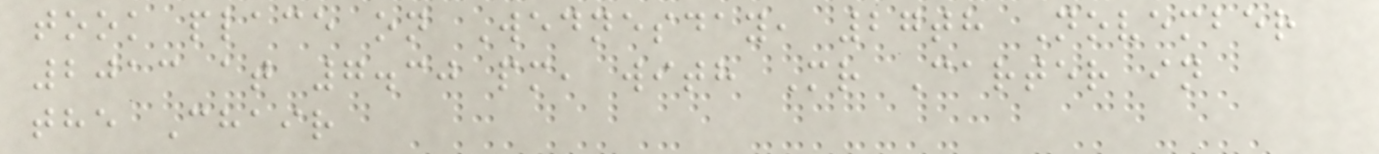took place on Wednesday, 27th November
2013 at 7.30 pm, with Mr Carter in
the Chair
